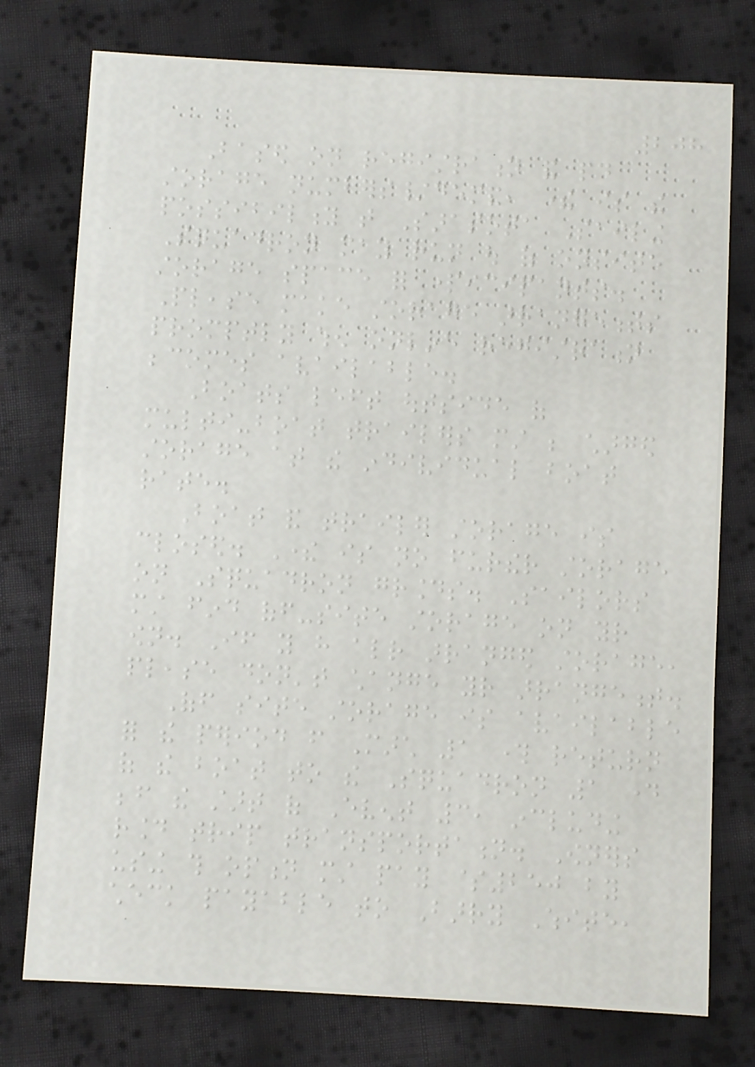208
Based on registration and paid
storage numbers/demand, there is the
possibility that Sarasota Sailing
Squadron may run out of onsite
storage space for participants.
Please make storage arrangements
promptly when online registration
becomes available.
Boats left outside of
multi-boat trailers must be charged
storage at the individual boat
rate.
Boat and trailer storage is
closed. There is no further storage
on Squadron grounds. Sailors
must find off-site storage on your
own. If you have already arranged storage,
please don't change your arrangement.
Off site storage is available
for the period from March 1 through return
of the boat to the Squadron 1 day
before the start of Event 3, including
round trip transportation. Owners
using this option must pay $250 by
check payable to Barry White,
